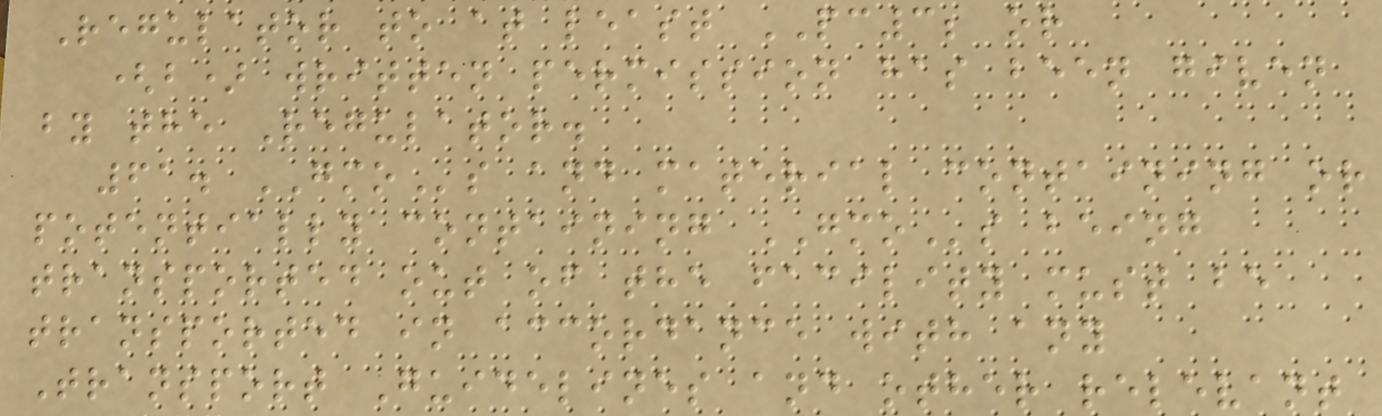Regulator to at least PC3; or
(b) written permission has been given
by the Regulator.
61. GMOs and material containing or
potentially containing GMOs being
transported out of the facility must be
transported in accordance with any
Transport Guidelines and other relevant
